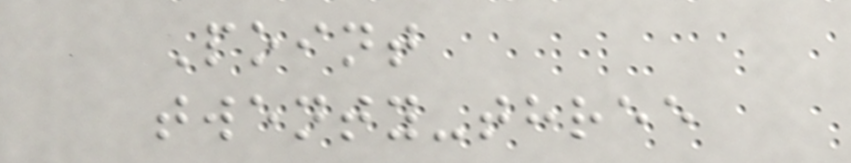Point
twenty-three
